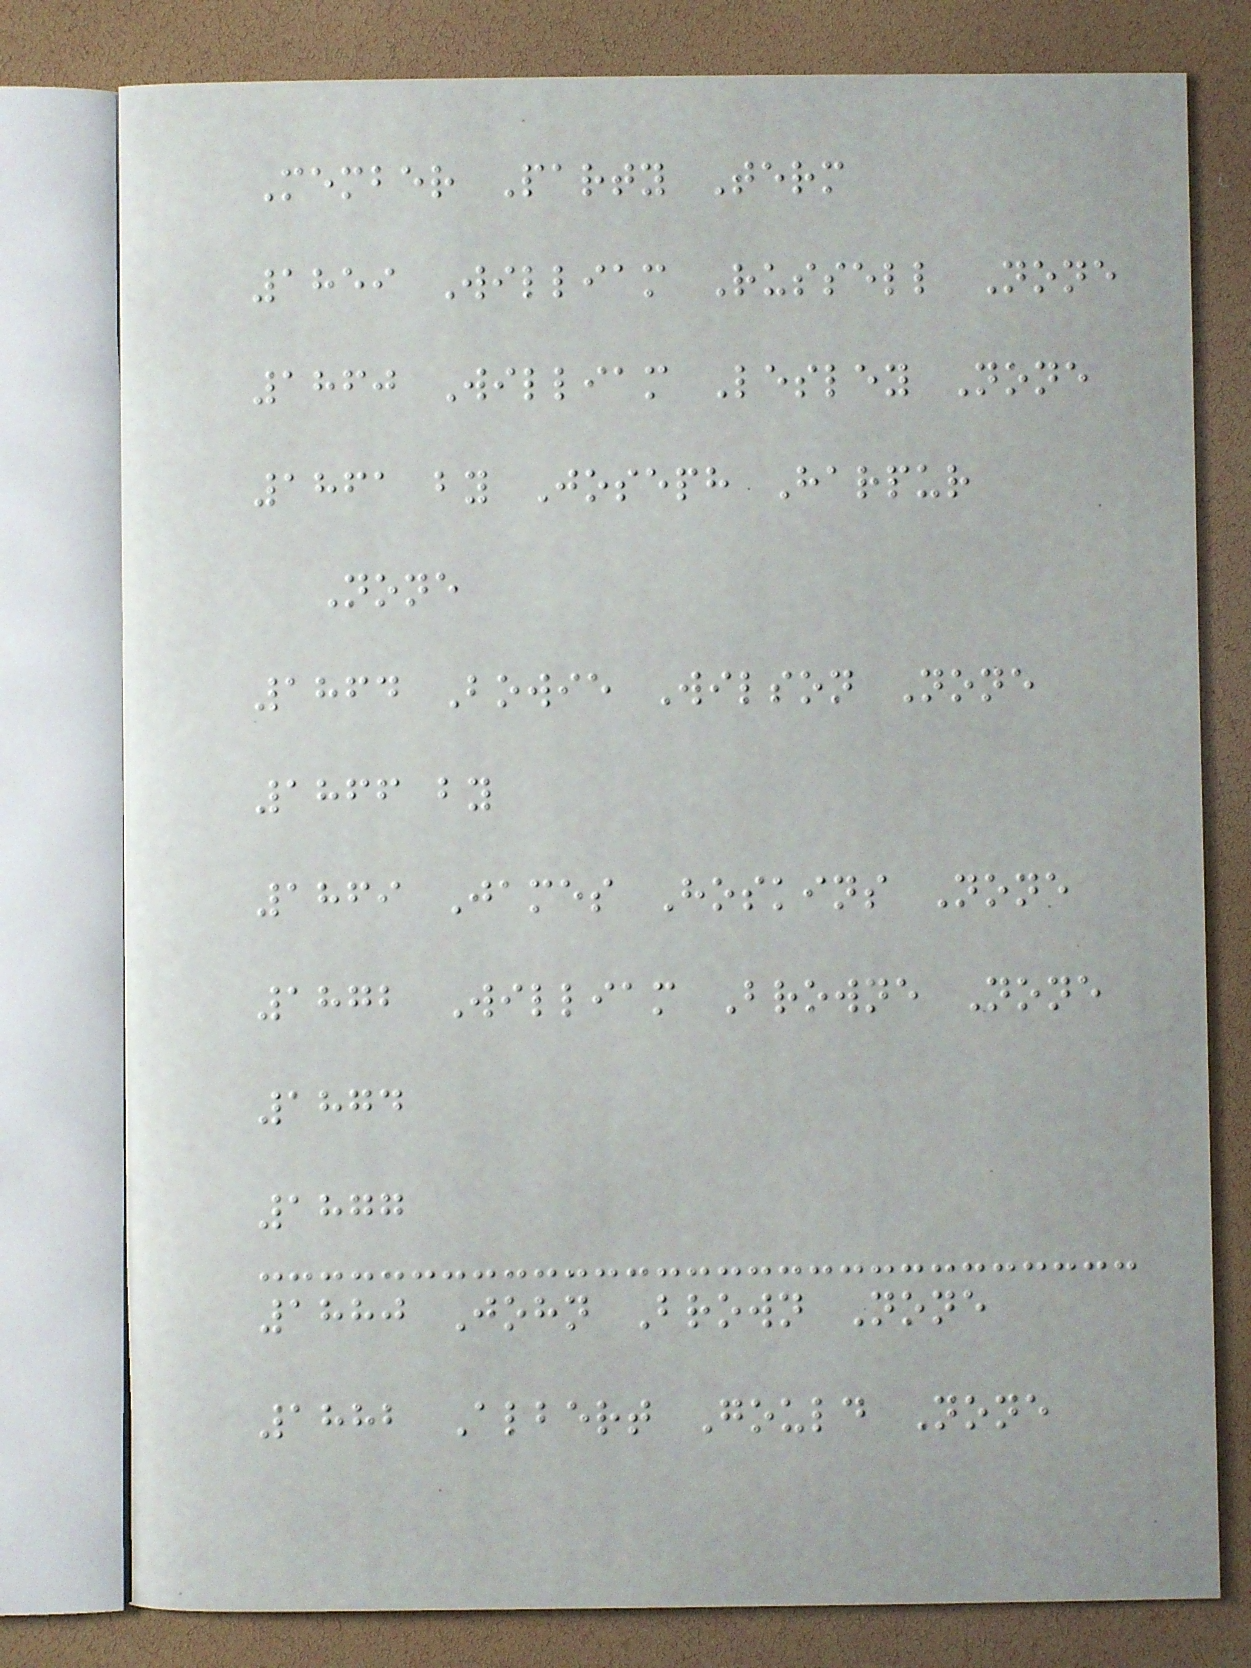Member Party Term
1859 William Russell None
1860 William Lesley None
1861 by Joseph Harpur
None
1864 Bowie Wilson None
1866 by
1869 James Hoskins None
1872 William Browne None
1874
1877
1880 John Brown None
1882 Albert Gould None
